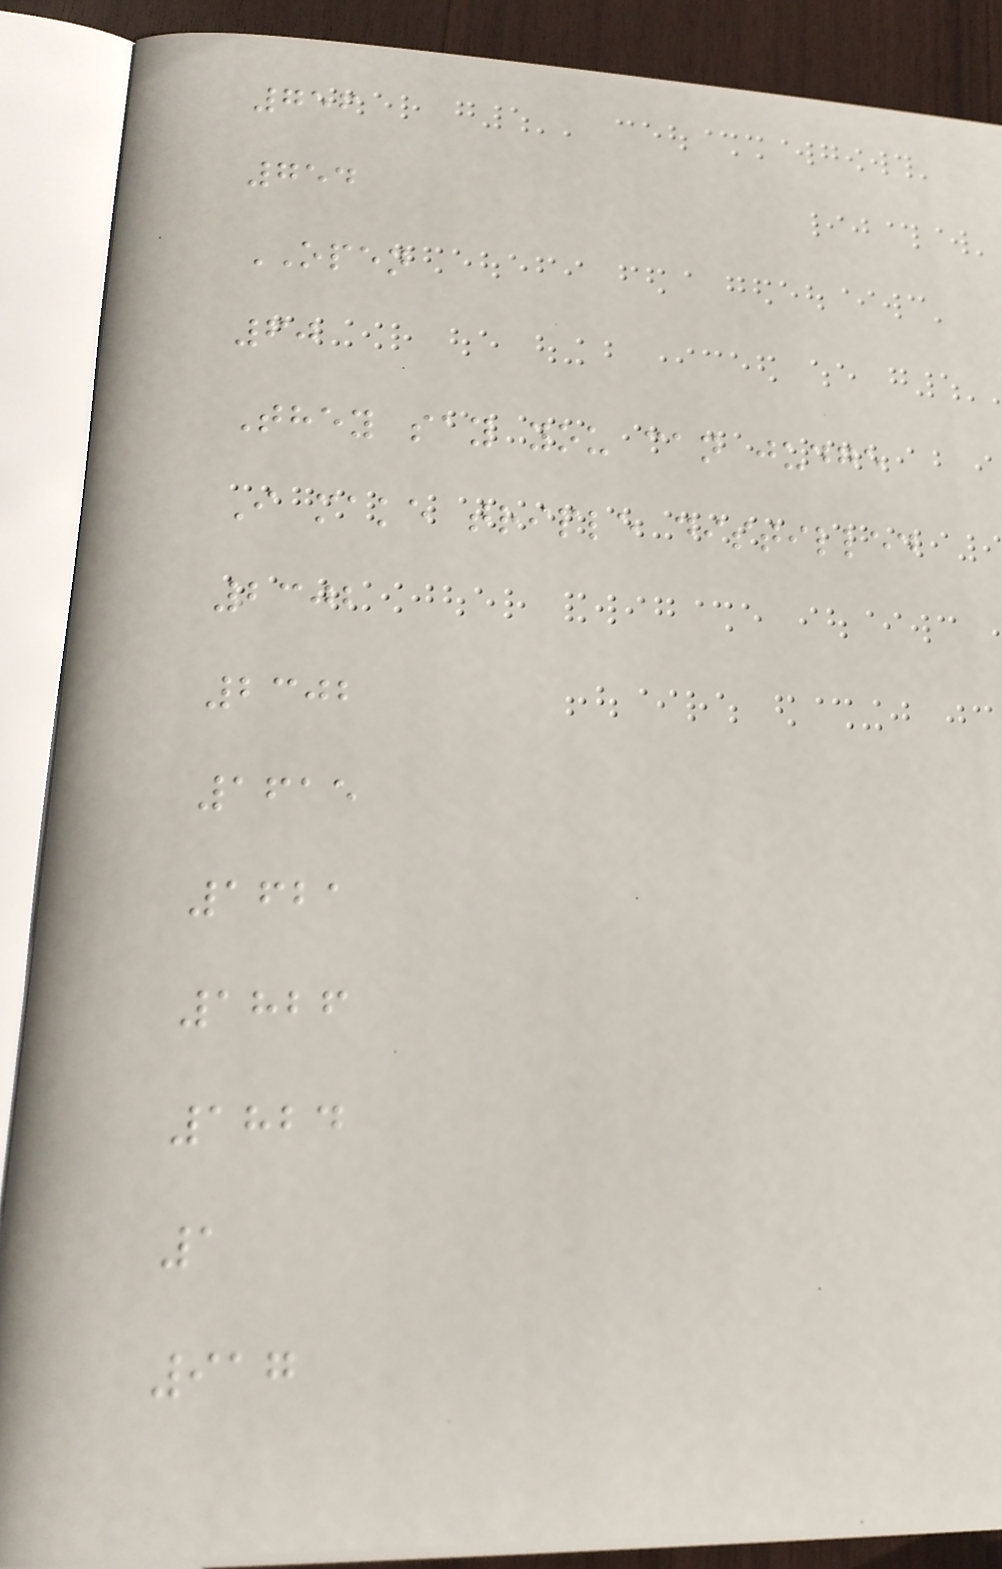756
754
OPEN
60
They say you can judge
I make triple distilled
2302
2302
1615
1621
1826
1824
1
917
